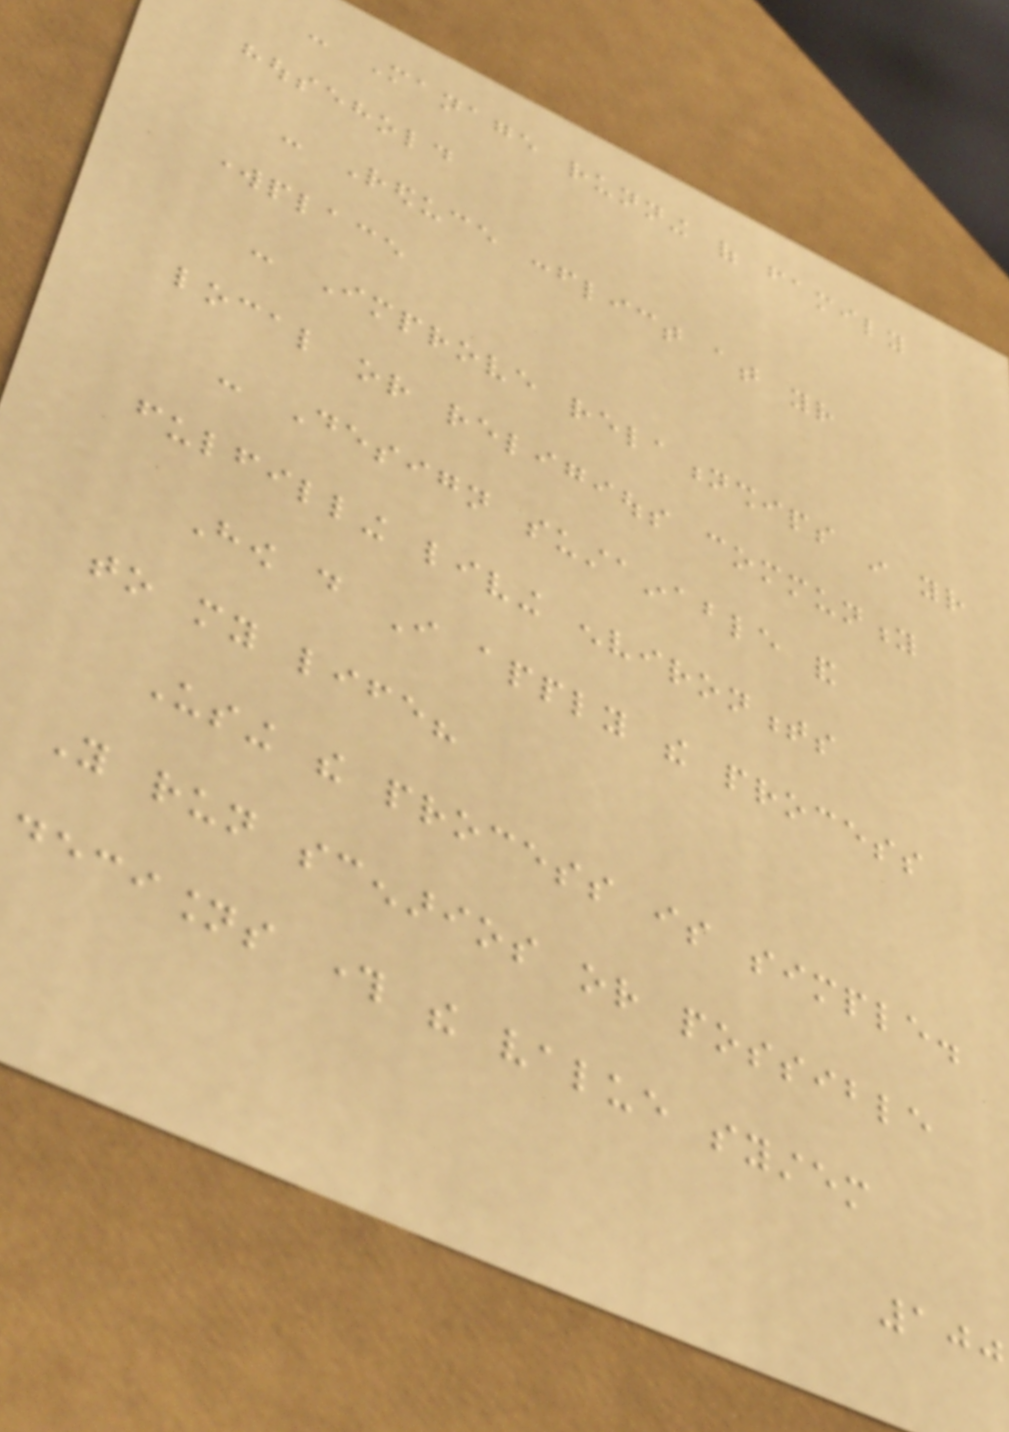- Manage running of family
household
- Reduce conflict at your
workplace
- Improve relationships in your
local or religious community
- Design sustainable and
fulfilling living environments
How do I apply the process
to my life?
Using the process is simple.
You run scenarios or possible
decisions through the value system
100
